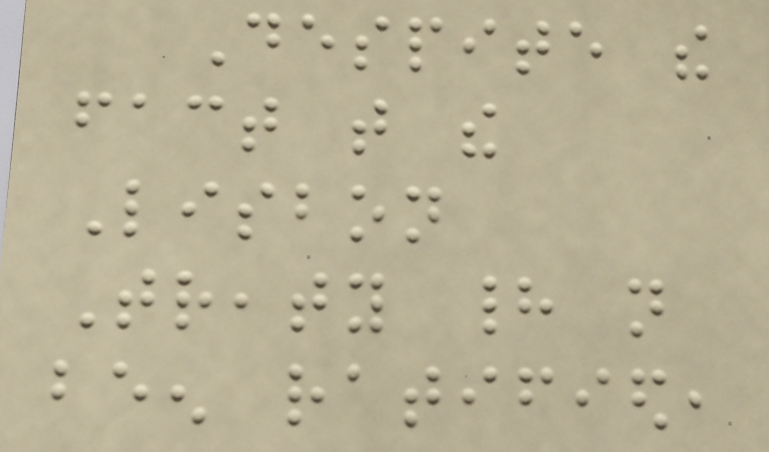Despite the
fact that the
Lisbon
Treaty had not
been ratified,
